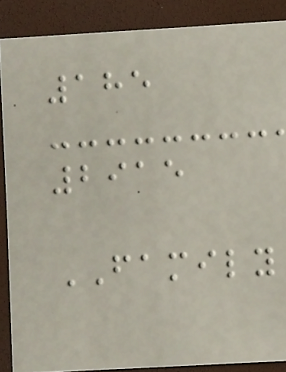185
2915
FAMILY
